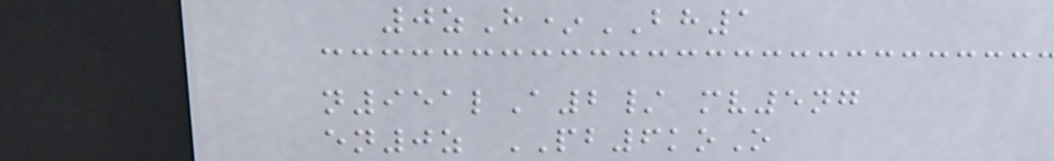0zH*BH1
n951lA2/ mv5ng
en0z PB6koO
